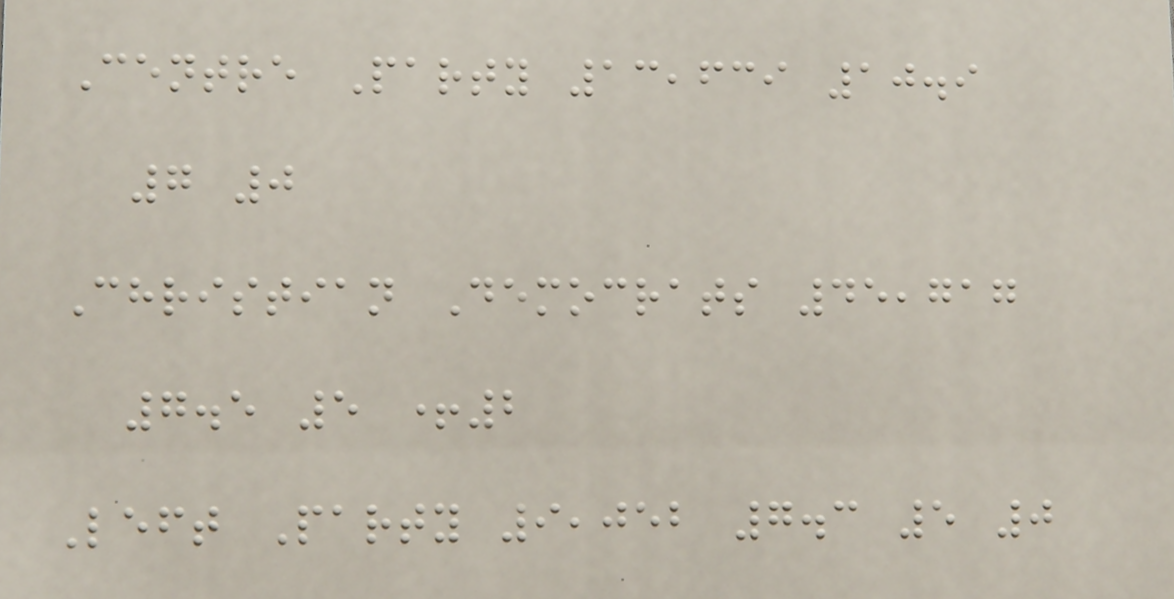Centre Party 13,639 10.9
7 0
Christian Democrats 45,717
7.5 5 +2
Left Party 9,052 7.3 5 0
